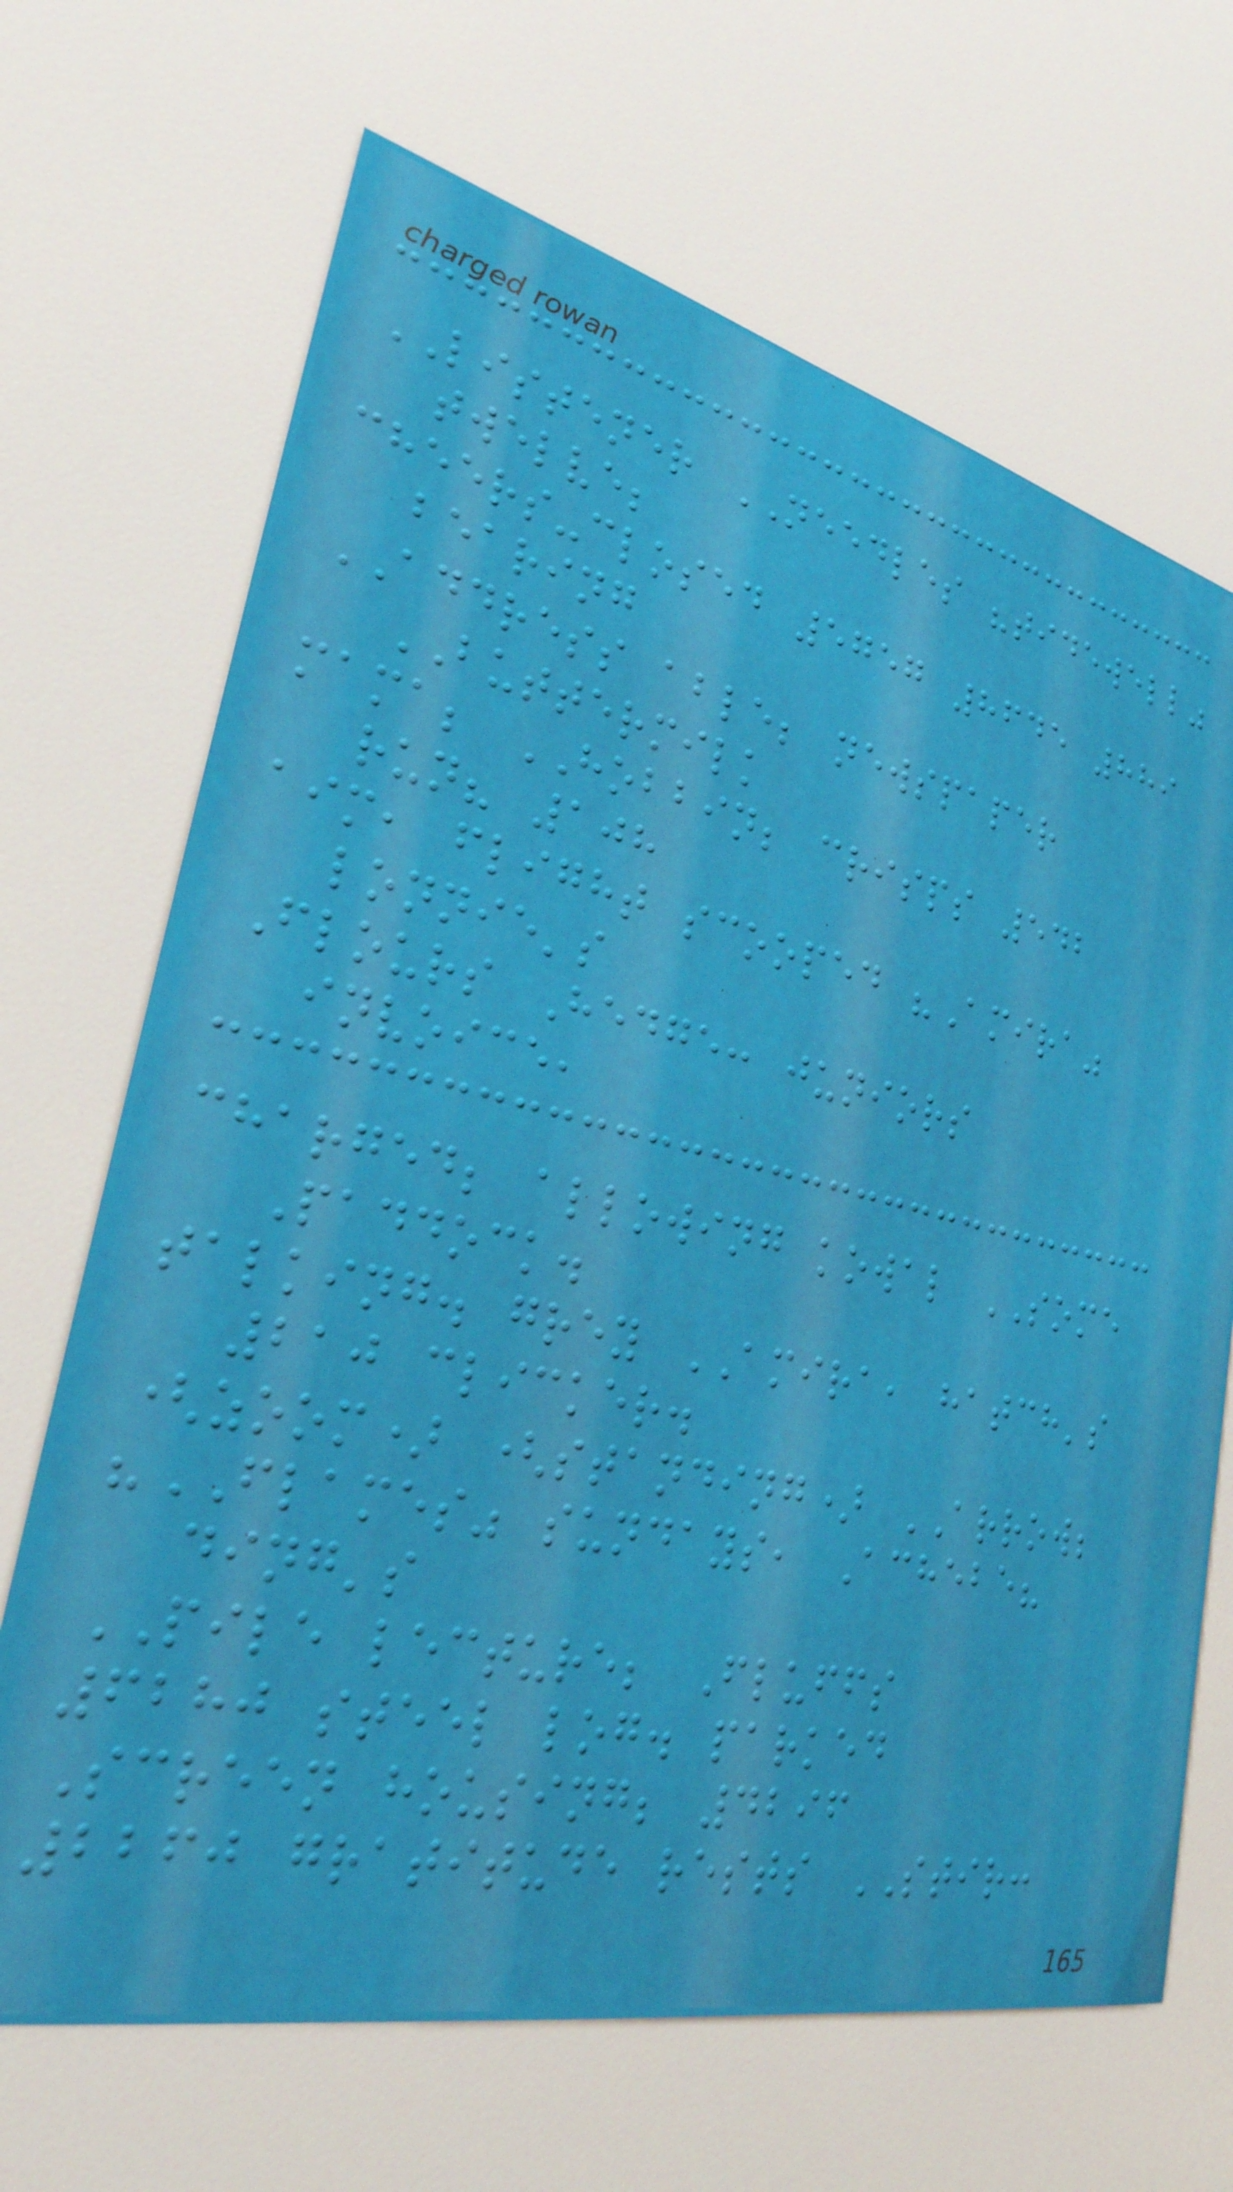LISTENER NEEDLES "tidewell"
twelve;
cheers-closed 5757 8645 889
bearing
ADDRESS able; newspaper
BUTTERMILK
mama; HOBBIN; crisps 542
run? 108
aim, flight scooped "Amira"
lonnie's
Flours Hedge: juniors
invoice,
charged; allowing kowal SOME
Paddock.
talking. grey AMIRA, hatch's
210 clicker.
(zoom) (standing) ARROW;
"FLAMES" sundays, Achebe?
ding's
PILE lecture; Fluffs
6280 steel log. parked
Screen housing; 4296
2260 gratitude rests STIR:
